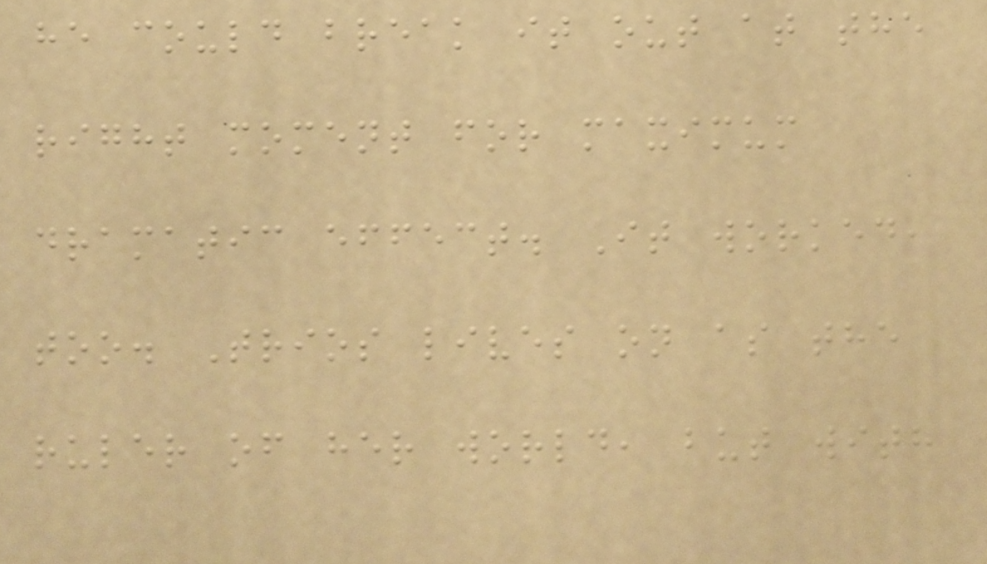he could break it out at the
right moment for maximum
dramatic effect. It worked,
too. Trios lives on as the
ruler of her world, but with
